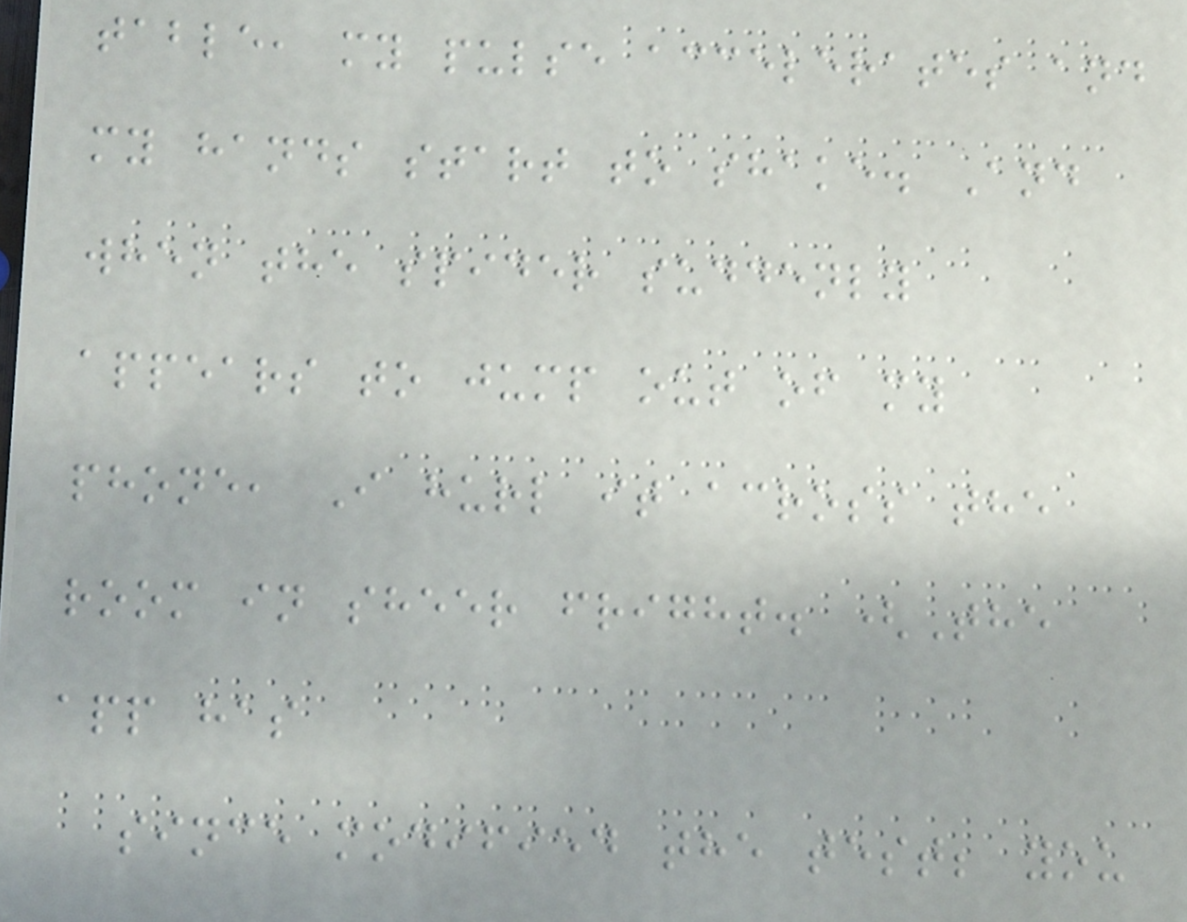table, my pulse accelerates and
my hands start to shake. And
when the spider suddenly
appears to jump out of my
phone, I hurl it across the
room in sheer fright. (The
app has
since modified the test; you
